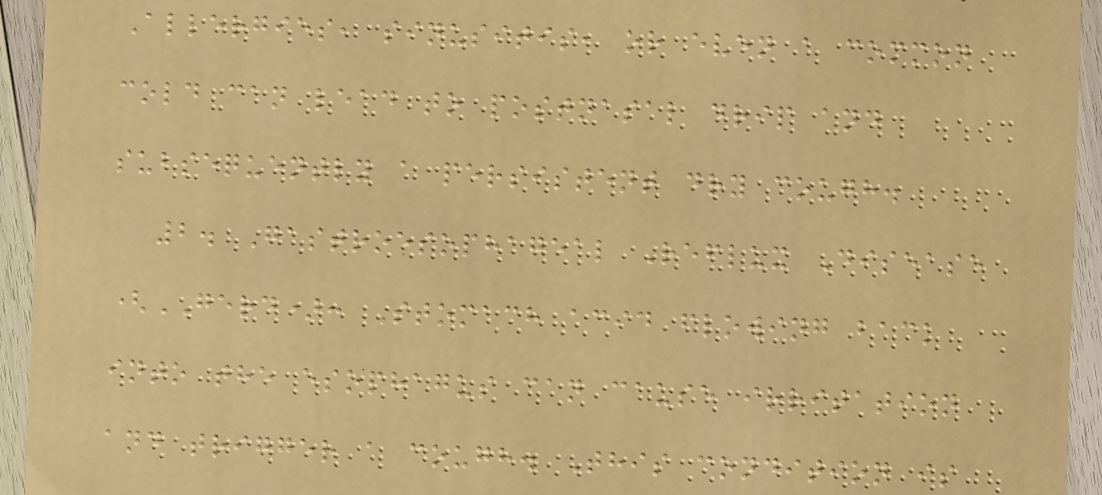Allergies, sinusitis, or even a common
cold can lead to postnasal drip and
subsequently a persistent dry cough.
2. Gastroesophageal Reflux Disease
(GERD): Stomach acid flowing back
into the esophagus can cause irritation
and trigger a cough. This condition is
